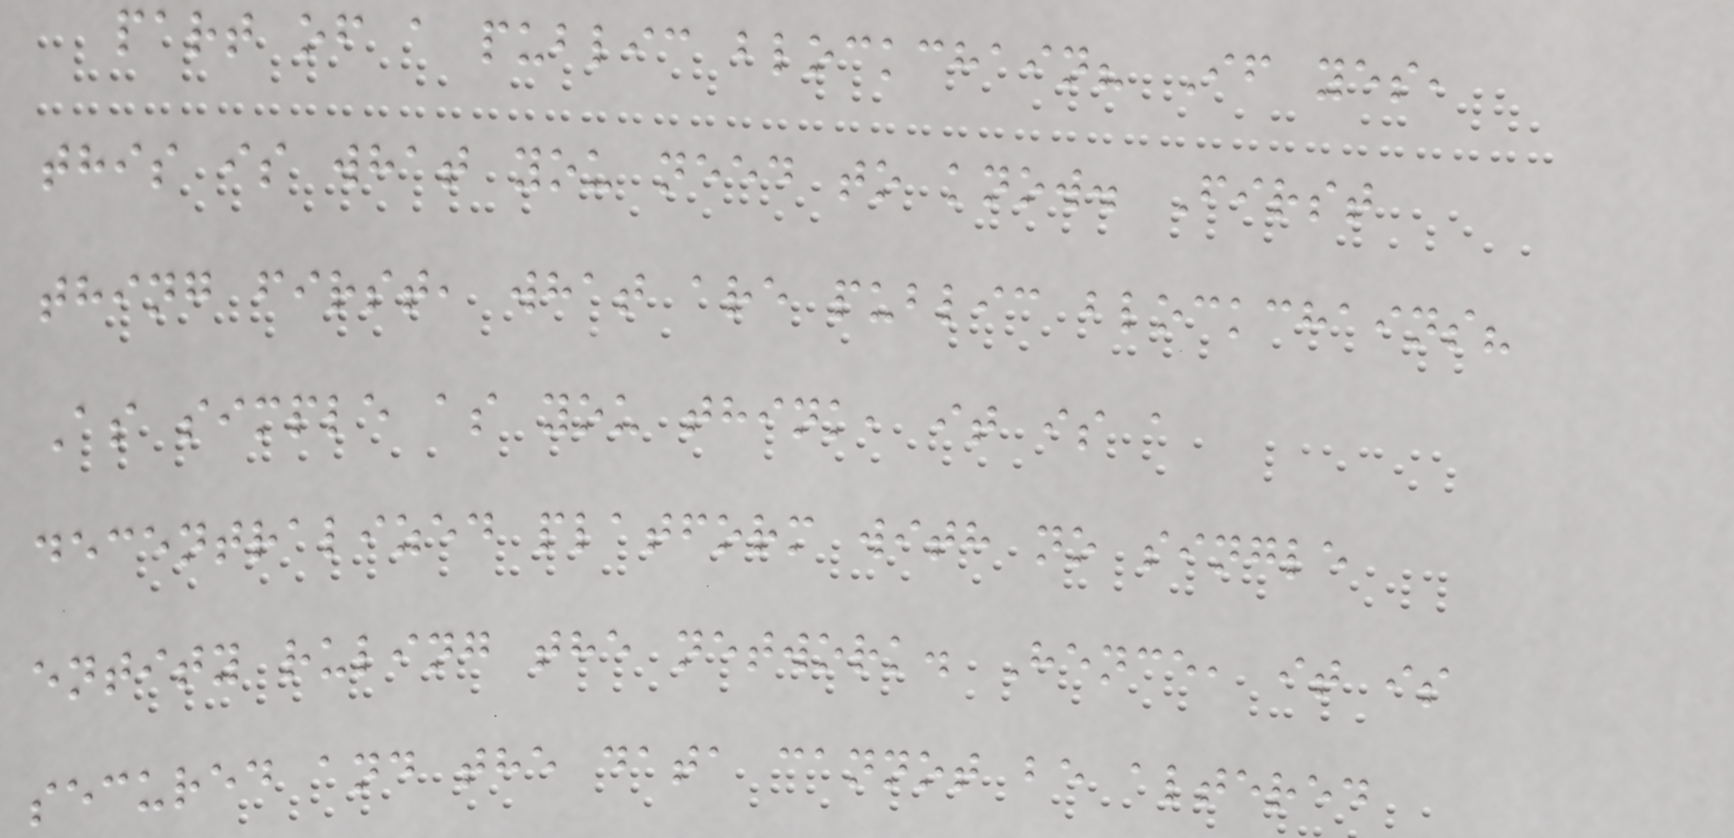part of a public blockchain? If yes,
this is what you need to know. First
thing first, what are public blockchains?
As simple as you think, it is a
decentralized platform with no single
entity ruling the network. Hence, it is
secured and the data cannot be altered
